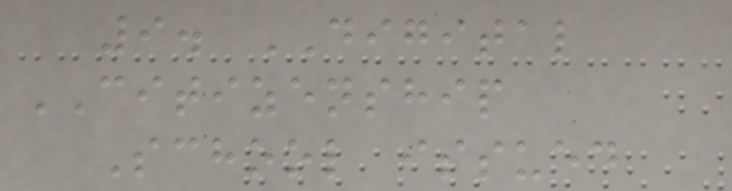9. DIGITAL
CITIZENSHIP
School issued
